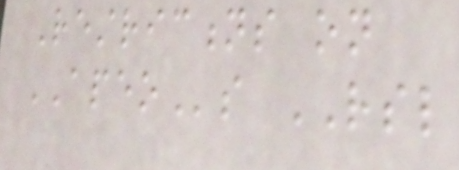Restrictions on
APEOs RSL
